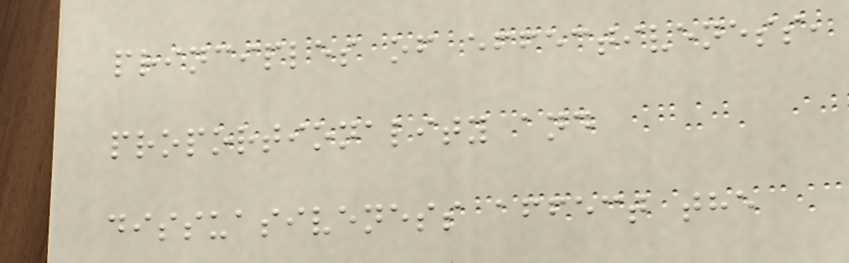principles of effectiveness,
proportionality and
dissuasiveness affect the
